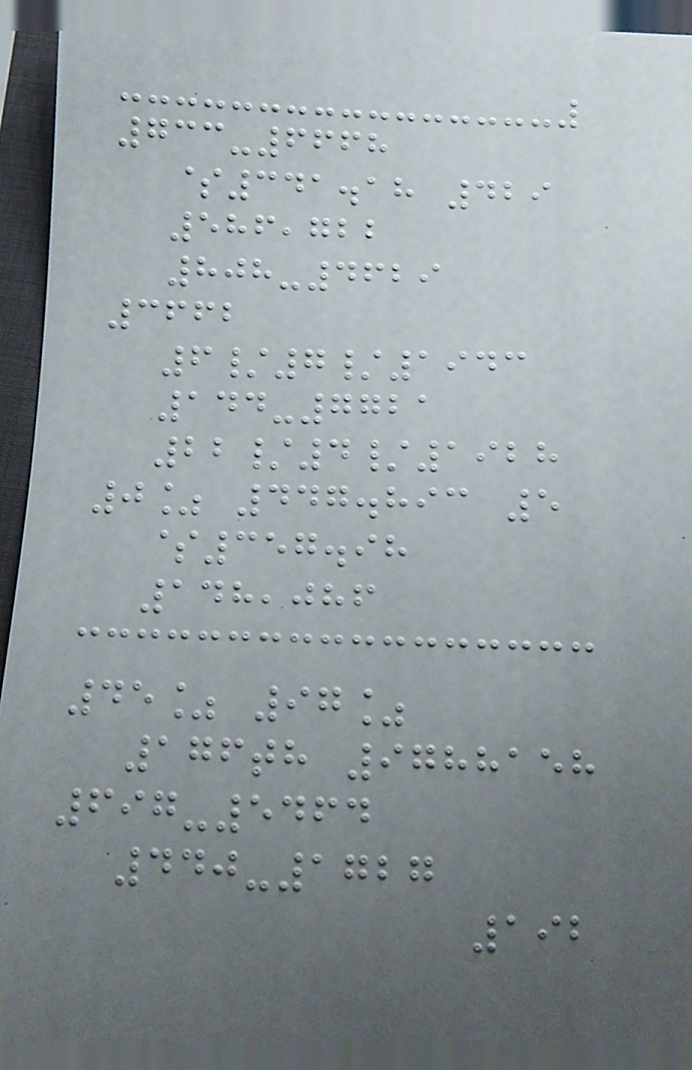733-6668
$341.18 429
586,722
808-4629
3662
6/7/1943
144-7721
22/4/1928
0% 447.893 5
$357.98
148,086
45% 97%
176th 9788158
697-5464
440-1727
192
